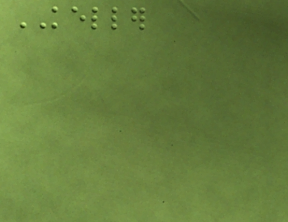KELLER
